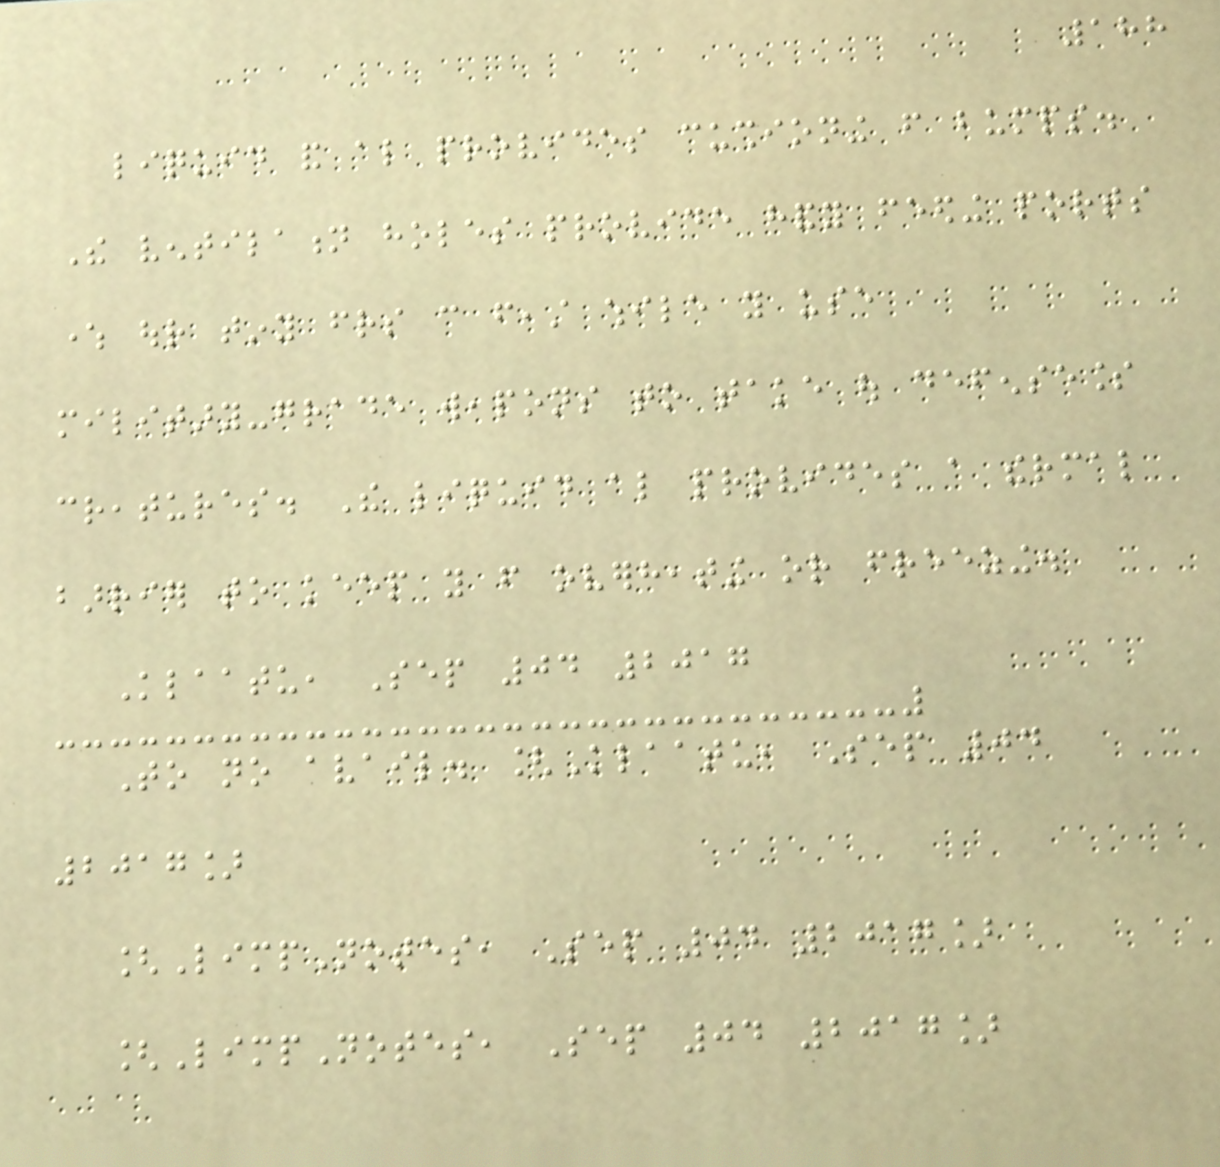188
liquid and also provides cushioning from bumps.
The ventilation holes provide handy feeding ports
where our tiny friends can feast while you use
military-grade weapons to take out defenseless
creatures. The liquid also provides a thermal
barrier to keep you from overheating or freezing.
Klaatu, Sep 04 2017
To no avail. [Klaatu, Sep 04
2017]
[LimpNotes, Sep 04 2017]
[LimpNotes, Sep 04 2017]
